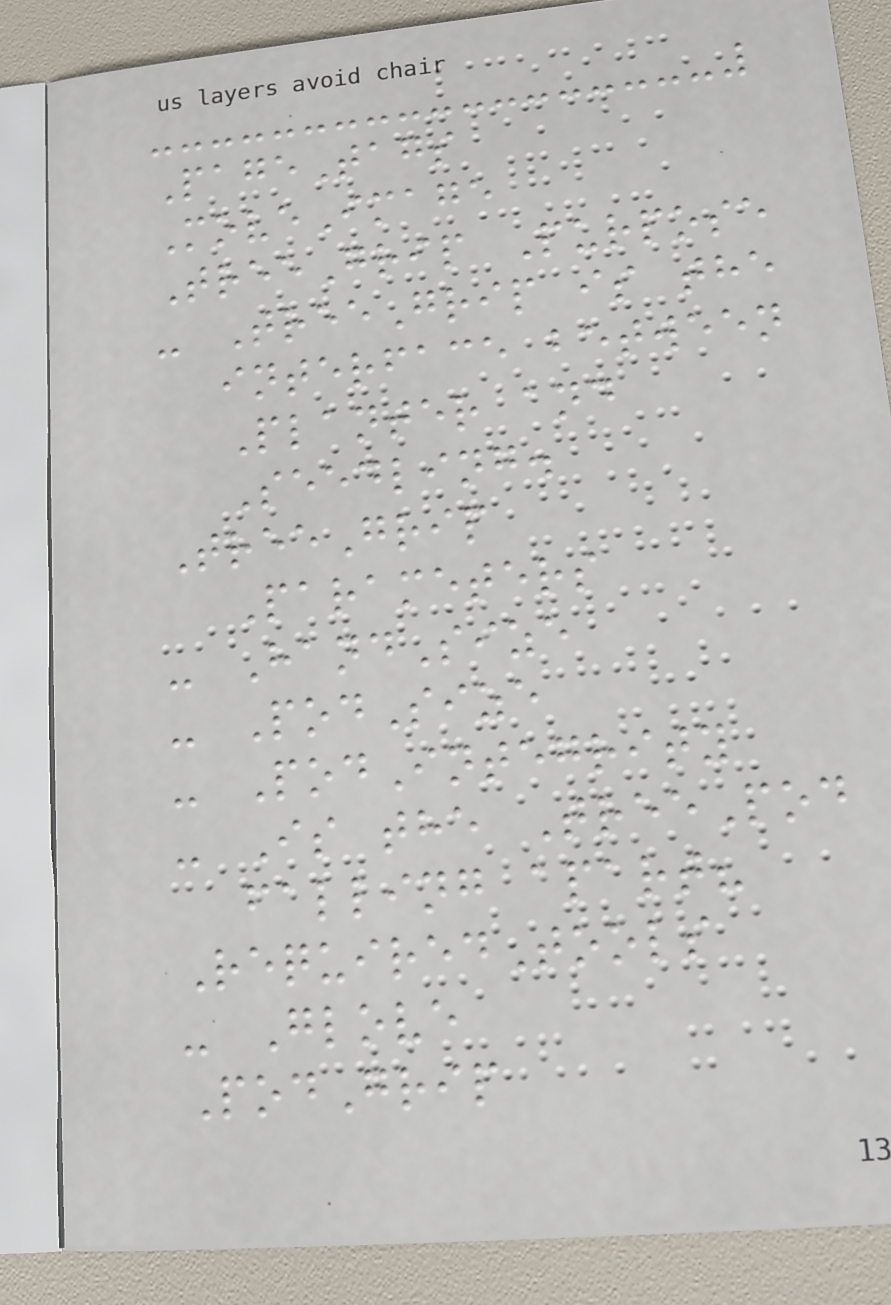PageTags
MoveImage
TreeGrip Purpose
- TreeGrip is the
interface between
Planter and
Seedling.
TreeGrip
Parameters
- HandSize
- PodSize
- PodIntegrity
- Is the TreePod
falling apart?
RequiredTools
- Glove
PodGrip
